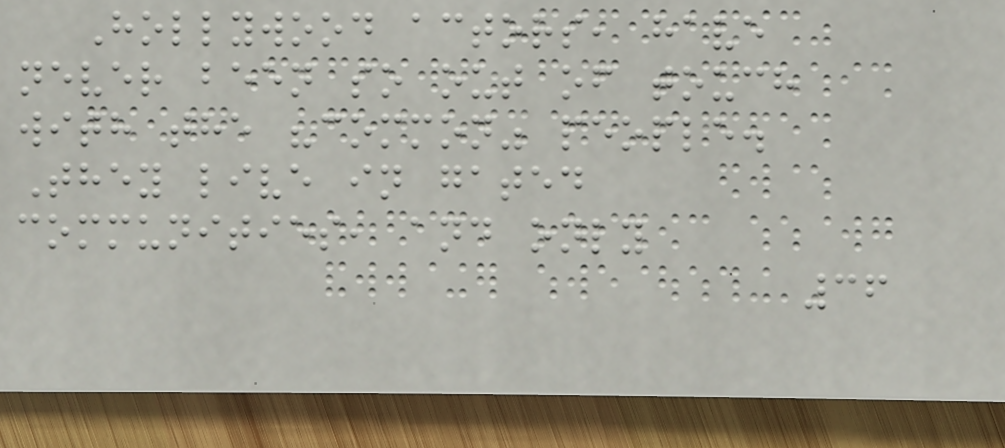Hollywood actors, have
never been so out of touch
with the "common" people.
They live in gated
communities, and only
36
